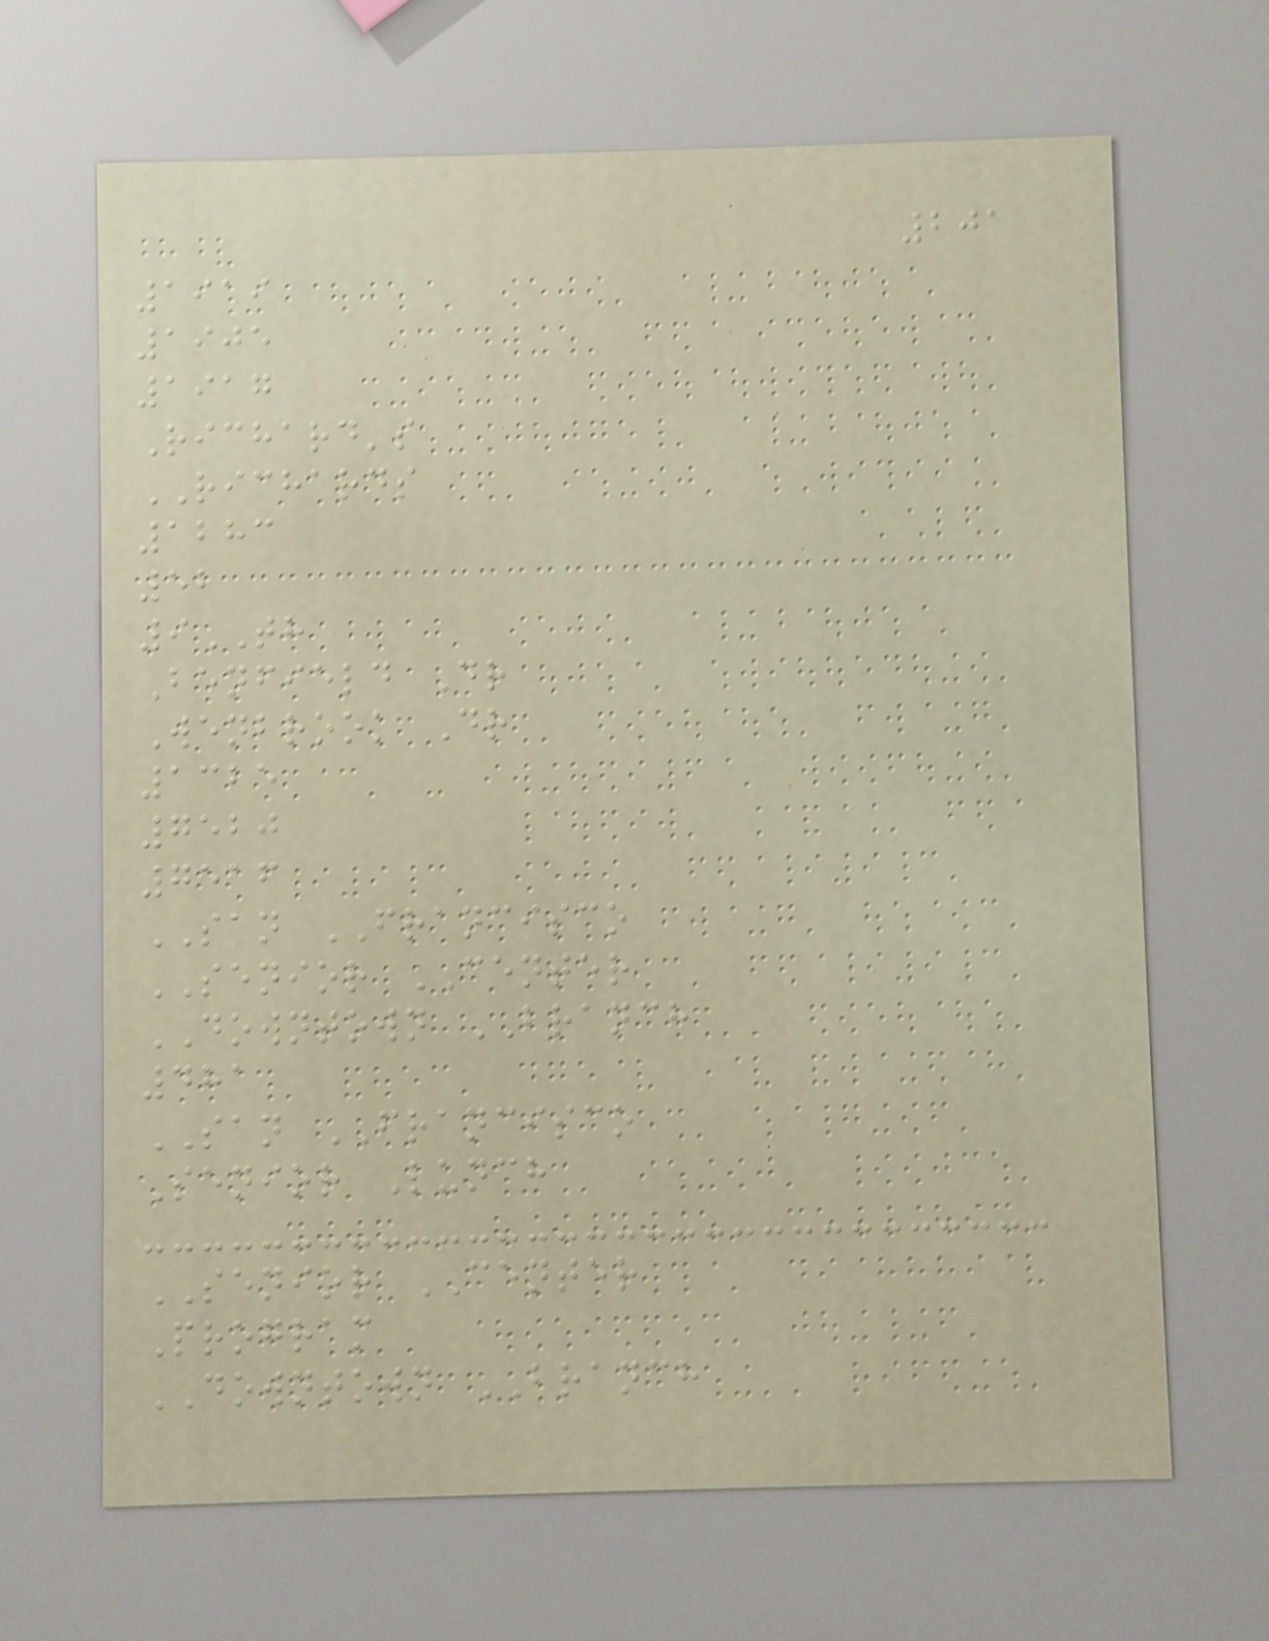201
1919
1905
1917
Richard's
RICHARDS
1283
52
9TH
Benfield Dr
Wenbrook Dr
1325
7520
7516
SAN FRANCISCO
SENIOR CENTER
DOWNTOWN BRANCH
481
SAN FRANCISCO
Senior Lunch
SENIOR CENTER
Program
DOWNTOWN BRANCH
